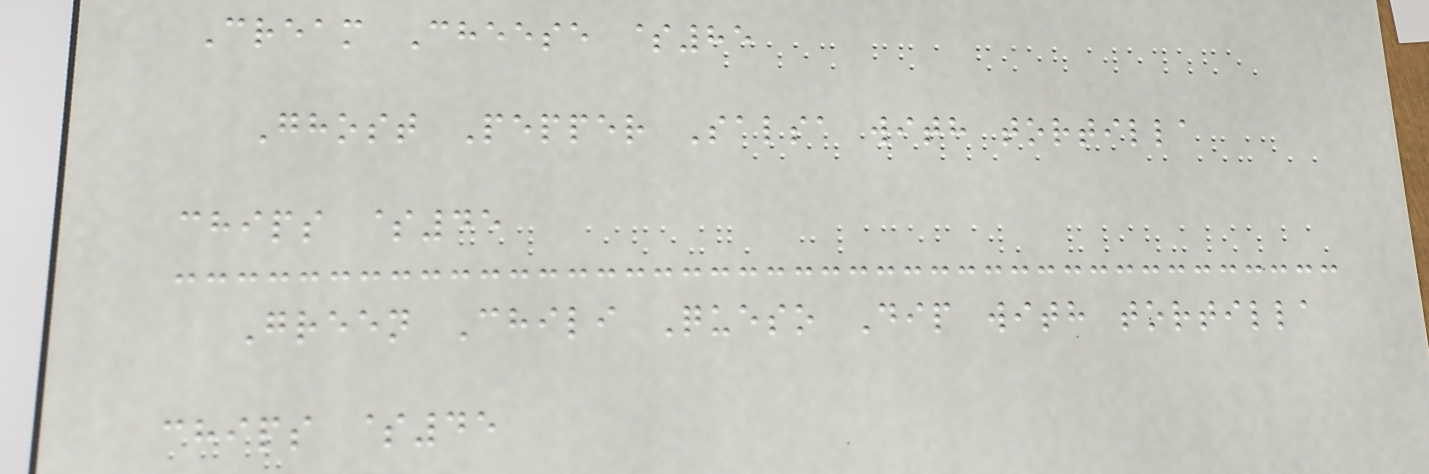Cream Cheese $85
Ghost Pepper Salsa with tortilla
chips $45
Green Chili Queso Dip with tortilla
chips $45
